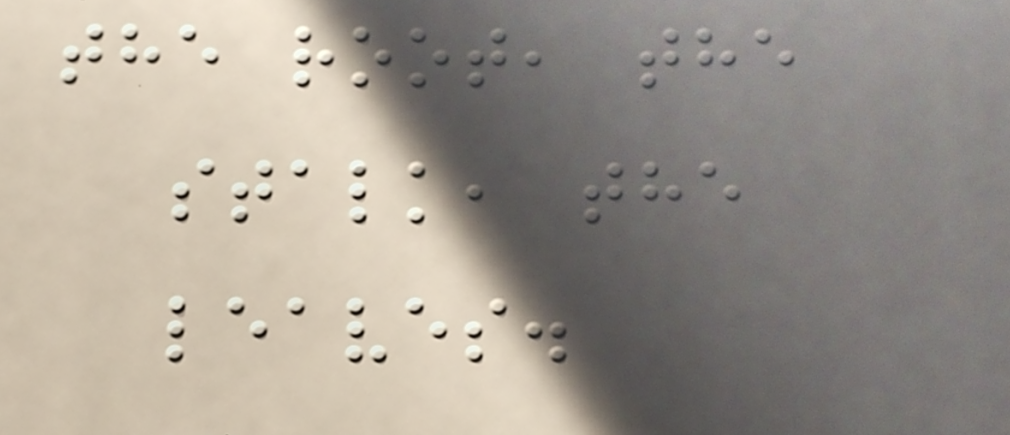the root, the
stalk, the
leaves.
